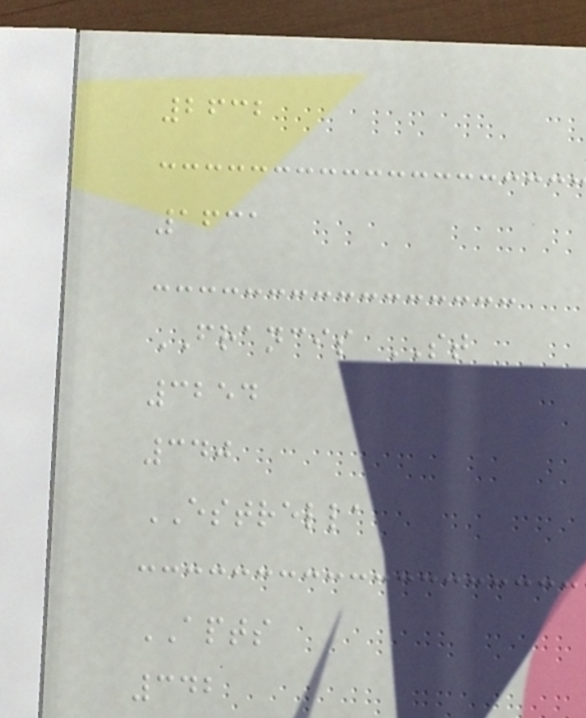2632
1631
FRANCIS ST
3254
340
ESTRELLA
APTS
342
